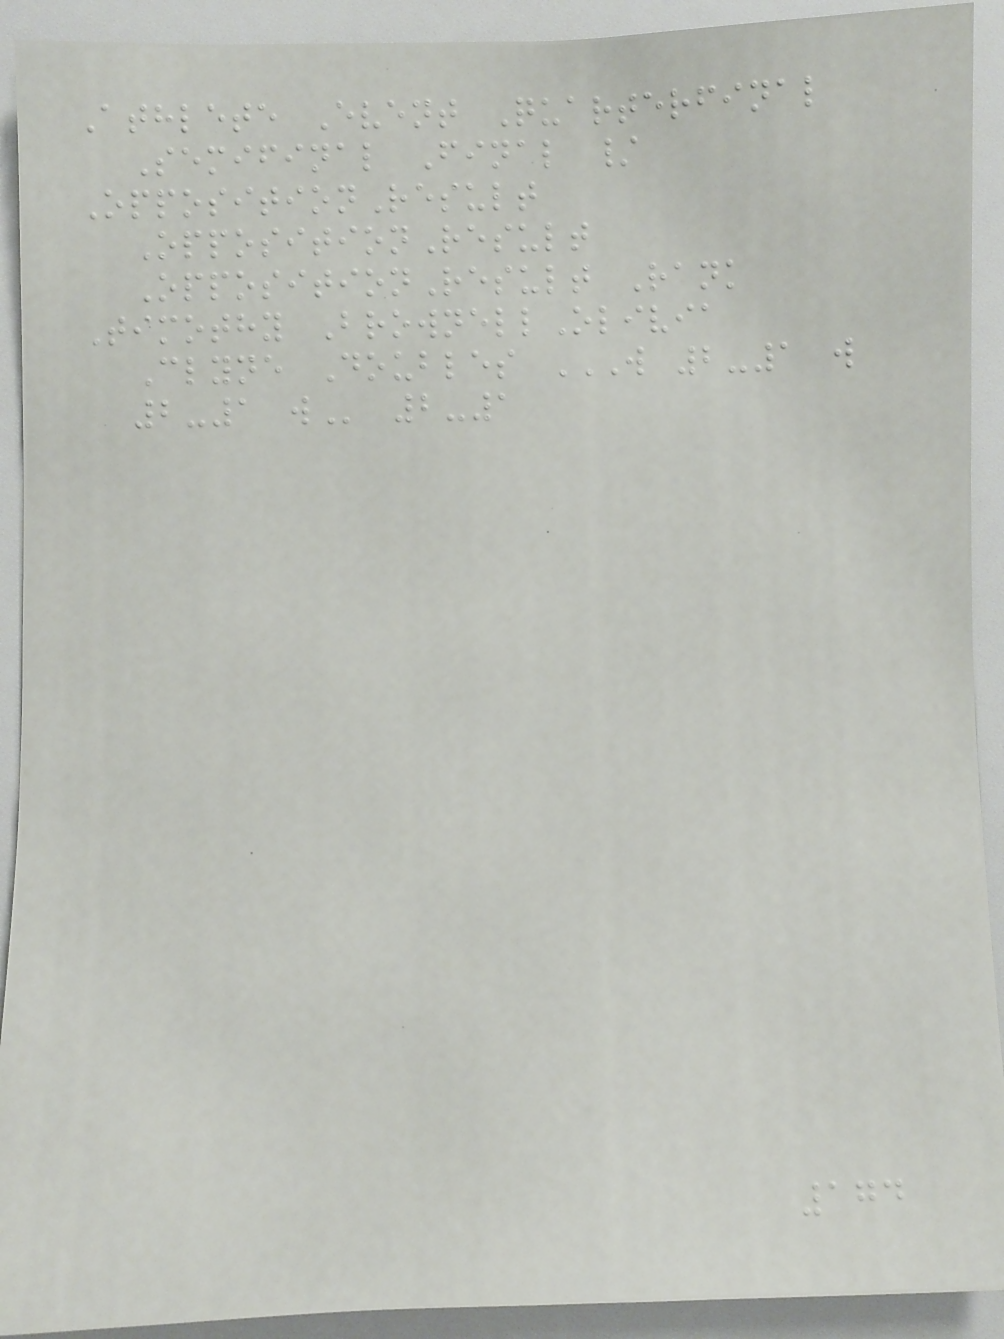Athlete Event Quarterfinal
Semifinal Final /
OppositionResult
OppositionResult
OppositionResult Rank
Timothy BrownellOlivia
Clyne Doubles W 2-1 W
2-1 W 2-1
174
